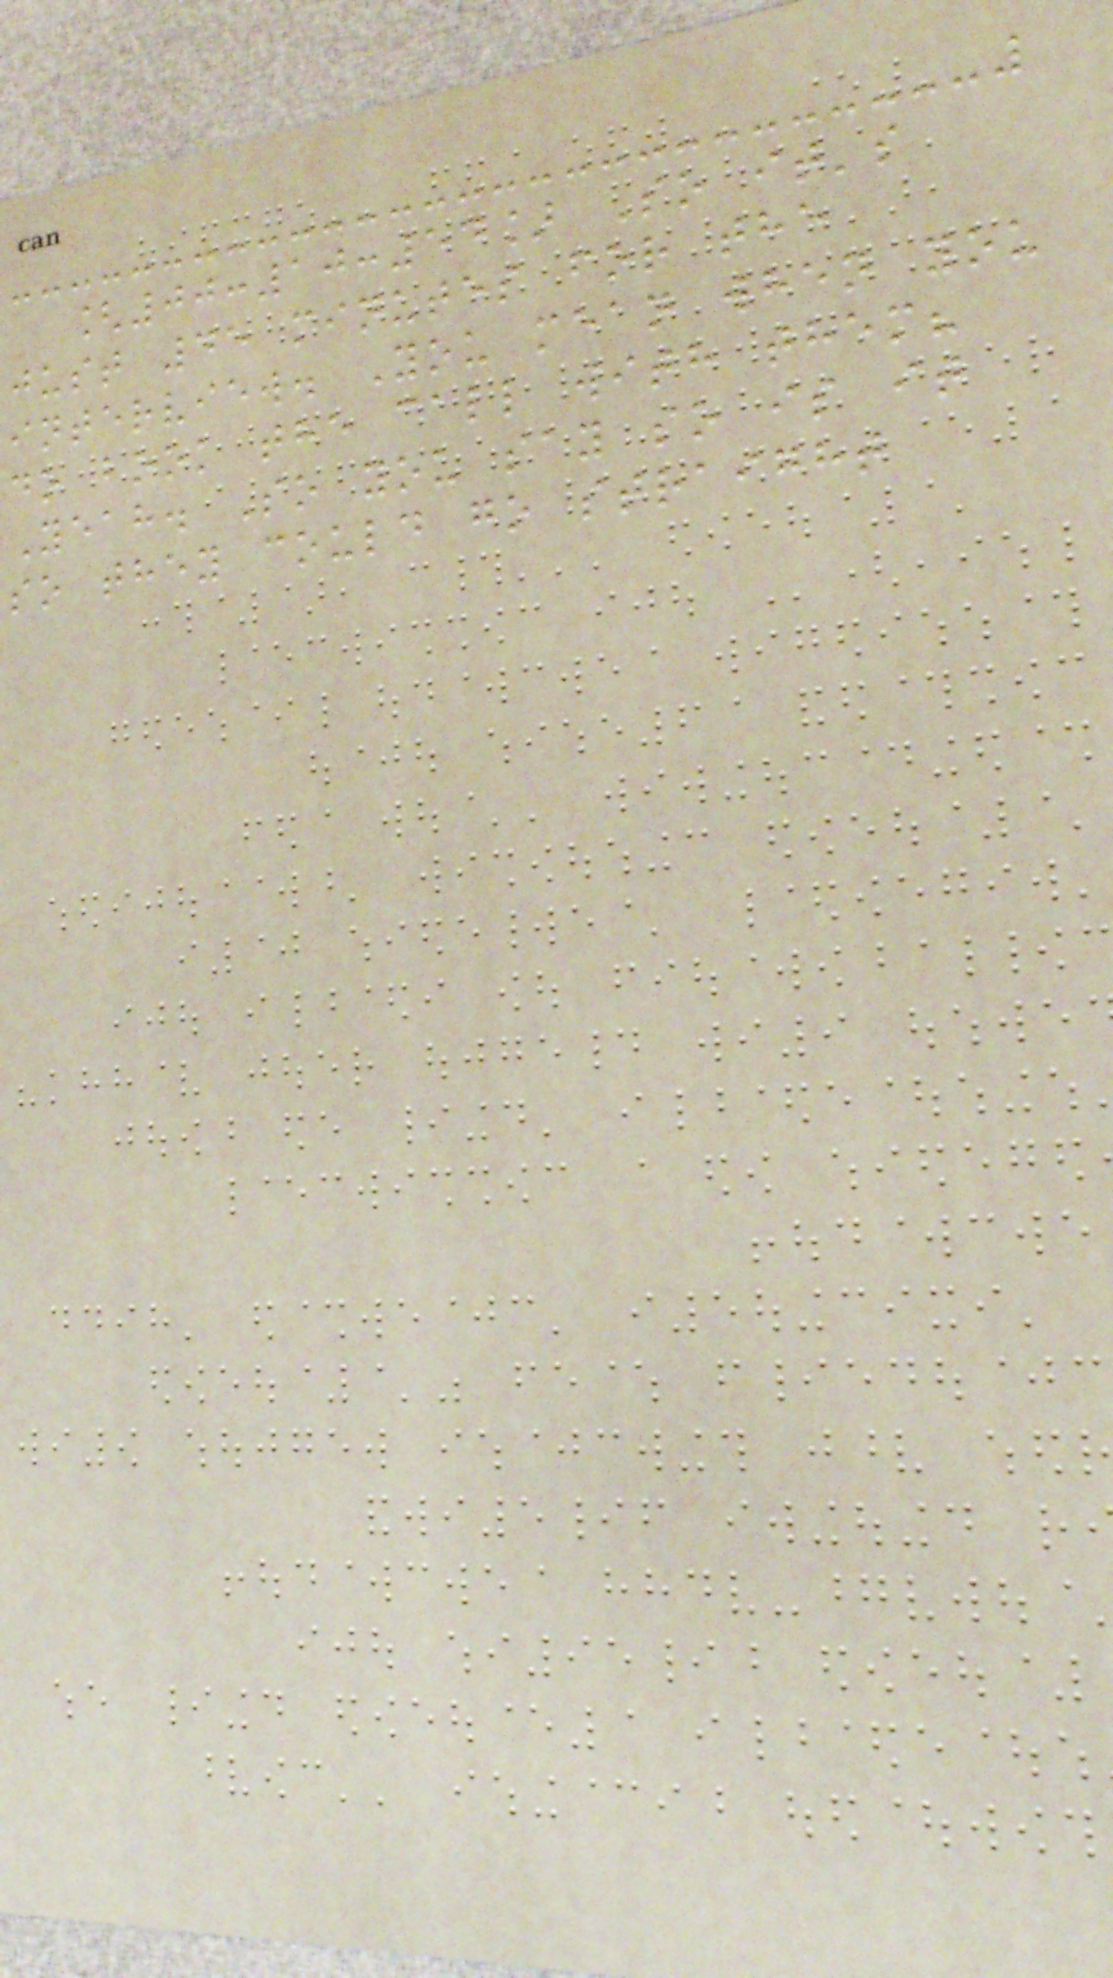[00:10:54] So it's
just 45 minutes for the
interview. You mean when you
do book the call with them?
Yeah. So you say so is it
so they could go straight
